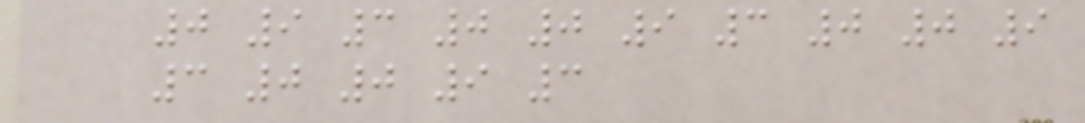0 9 3 0 0 9 3 0 0 9
3 0 0 9 3
